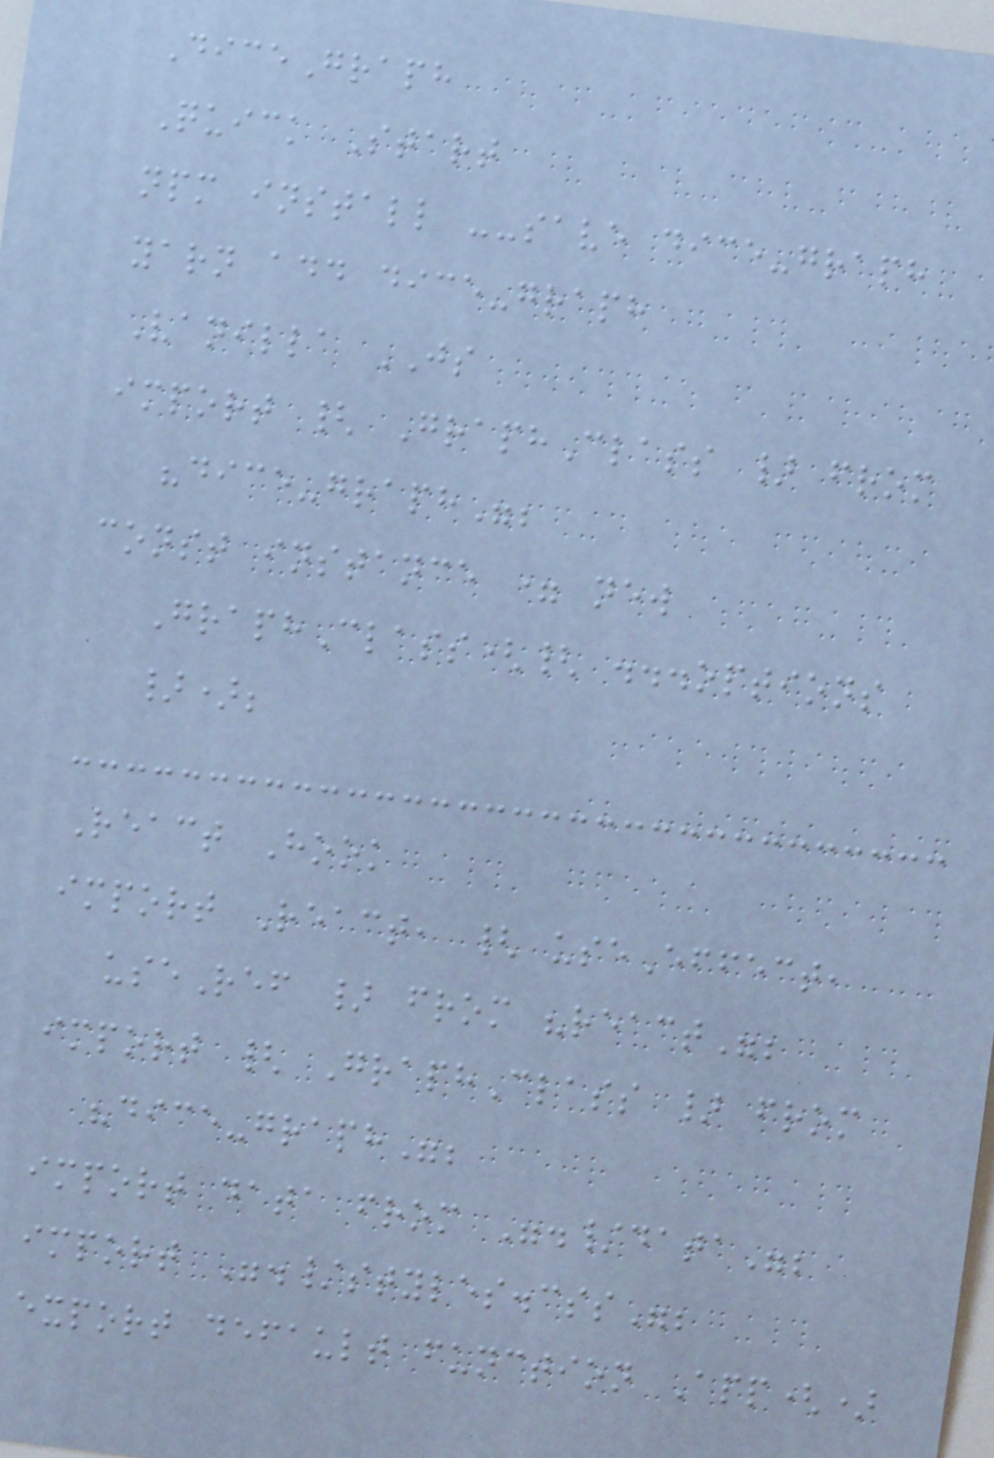DiceGraph
Quick Start
npm install --save dice-graph
yarn add dice-graph
Vanilla JS
import { GraphClass } from
"dice-graph";
const instance = new
GraphClass({ ...options
});
React Hook
import React, { useEffect,
useRef } from "react";
import { GraphClass } from
"dice-graph";
import data from "./data";
import "./styles.css";
export default function App()
